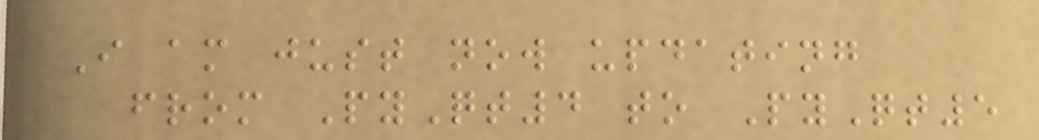I am just now updating
from PyQt4 to PyQt5
